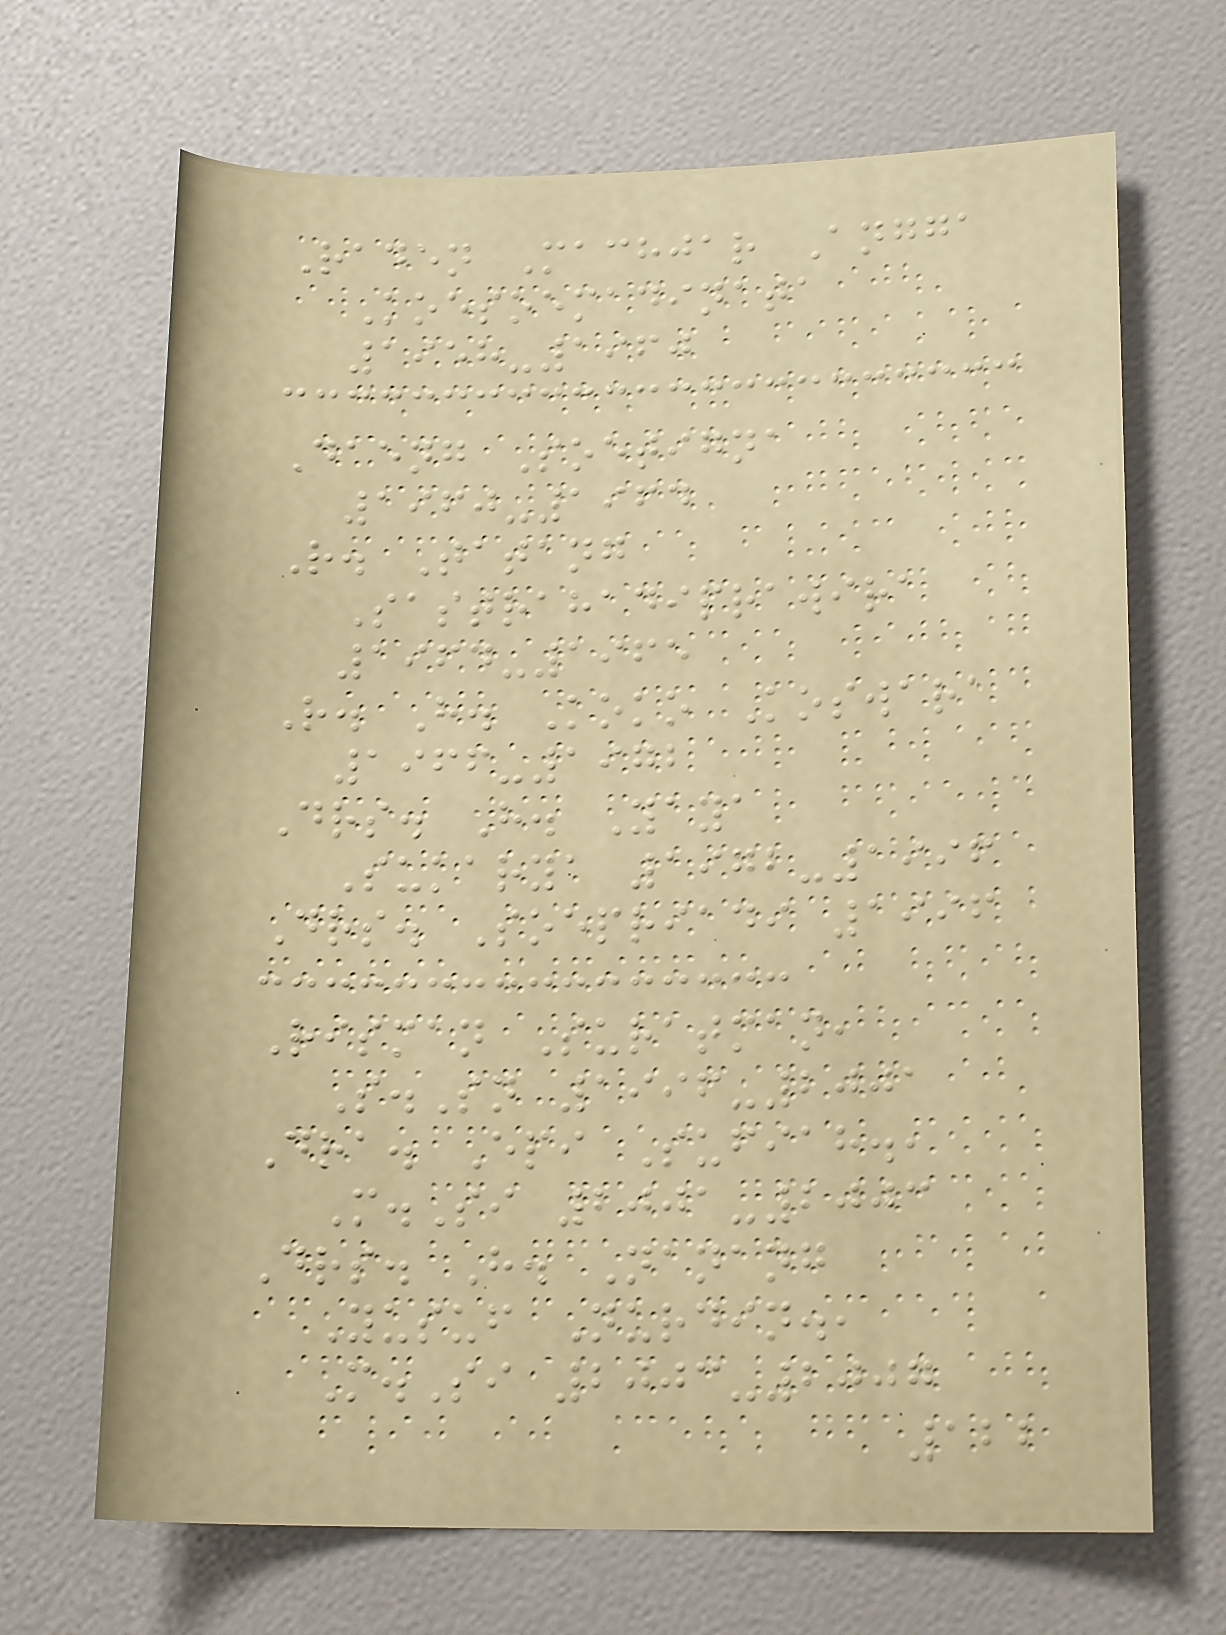Raden Machjar Angga
Koesoemadinata
1958-1960
Daeng Soetigna
1960-1964
R. Tatang
Sastrahadiprawira
1964-1965
R. H. Koko Koswara
1966-1972
Drs. H. Yaya
Sukarya 1972-1996
Drs. Soepriadi 1996
Risman Suratman,
S.Sn 1996-2001
Dra. Epi Sufiah.,
M.Si 2001-2003
Drs. H. Nanang
Yusuf Nurdin.,
M.Si 2003-2007
122
